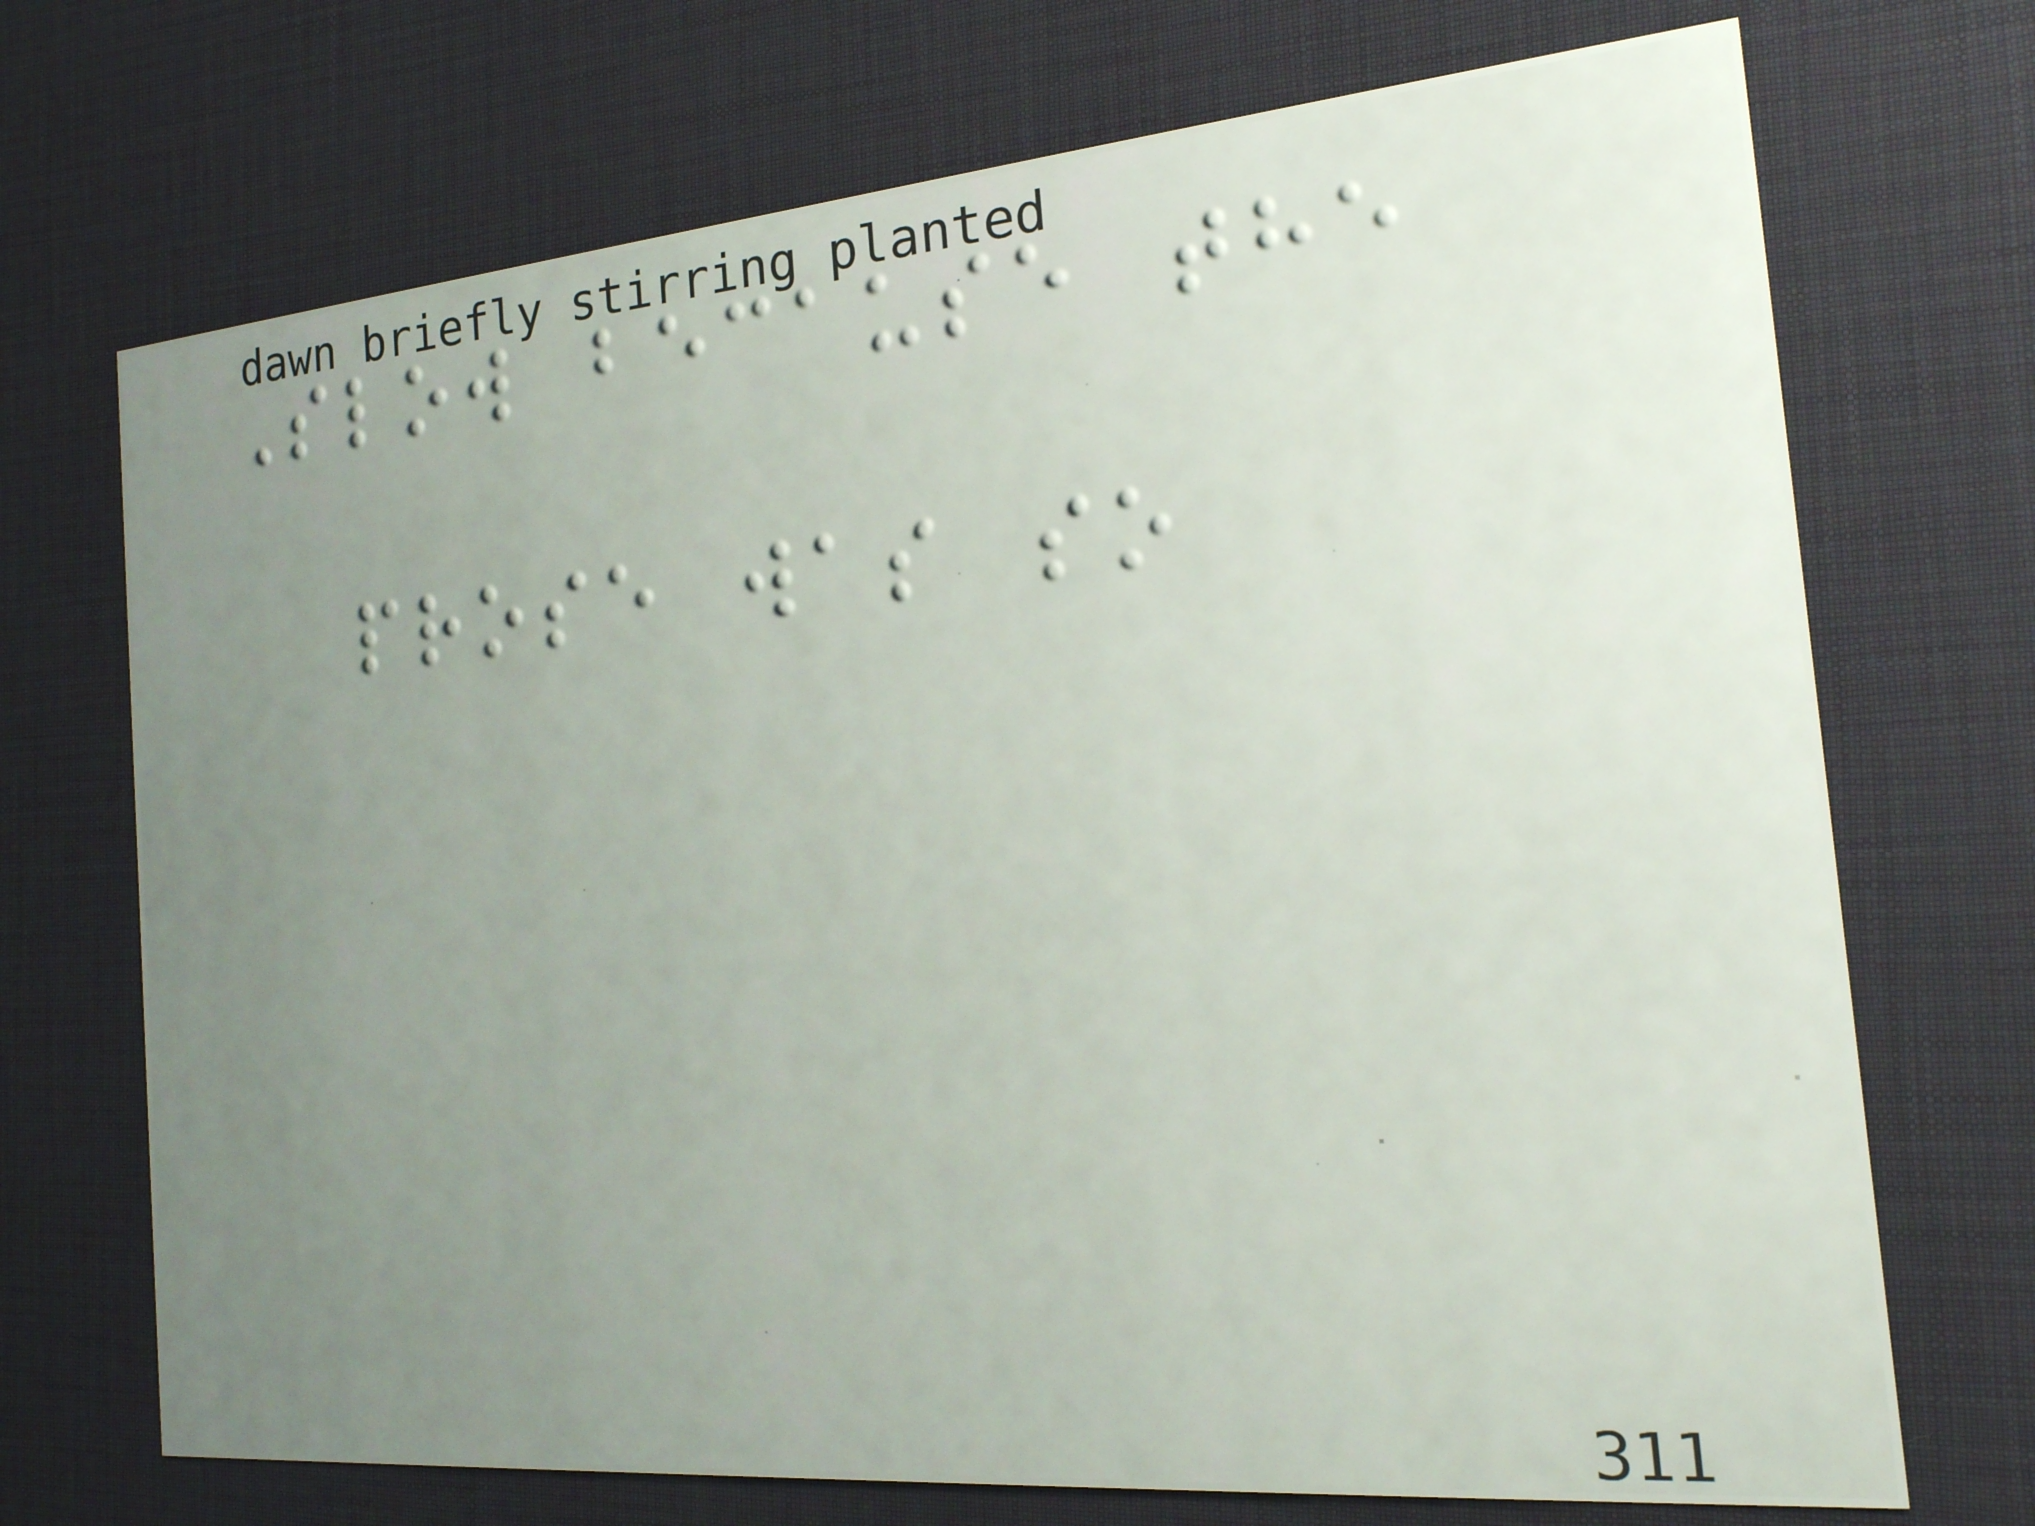Slow because the
prose was so
